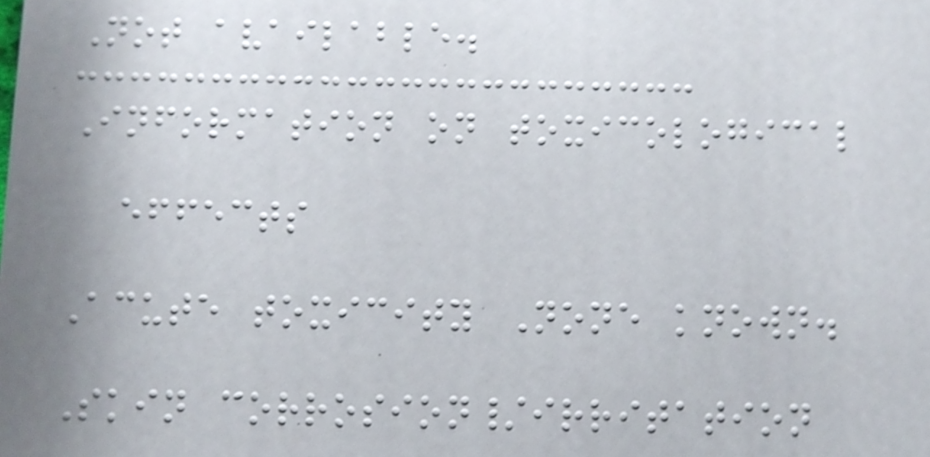Not available.
Information on toxicological
effects
Acute toxicity None known.
Skin corrosion/irritation
